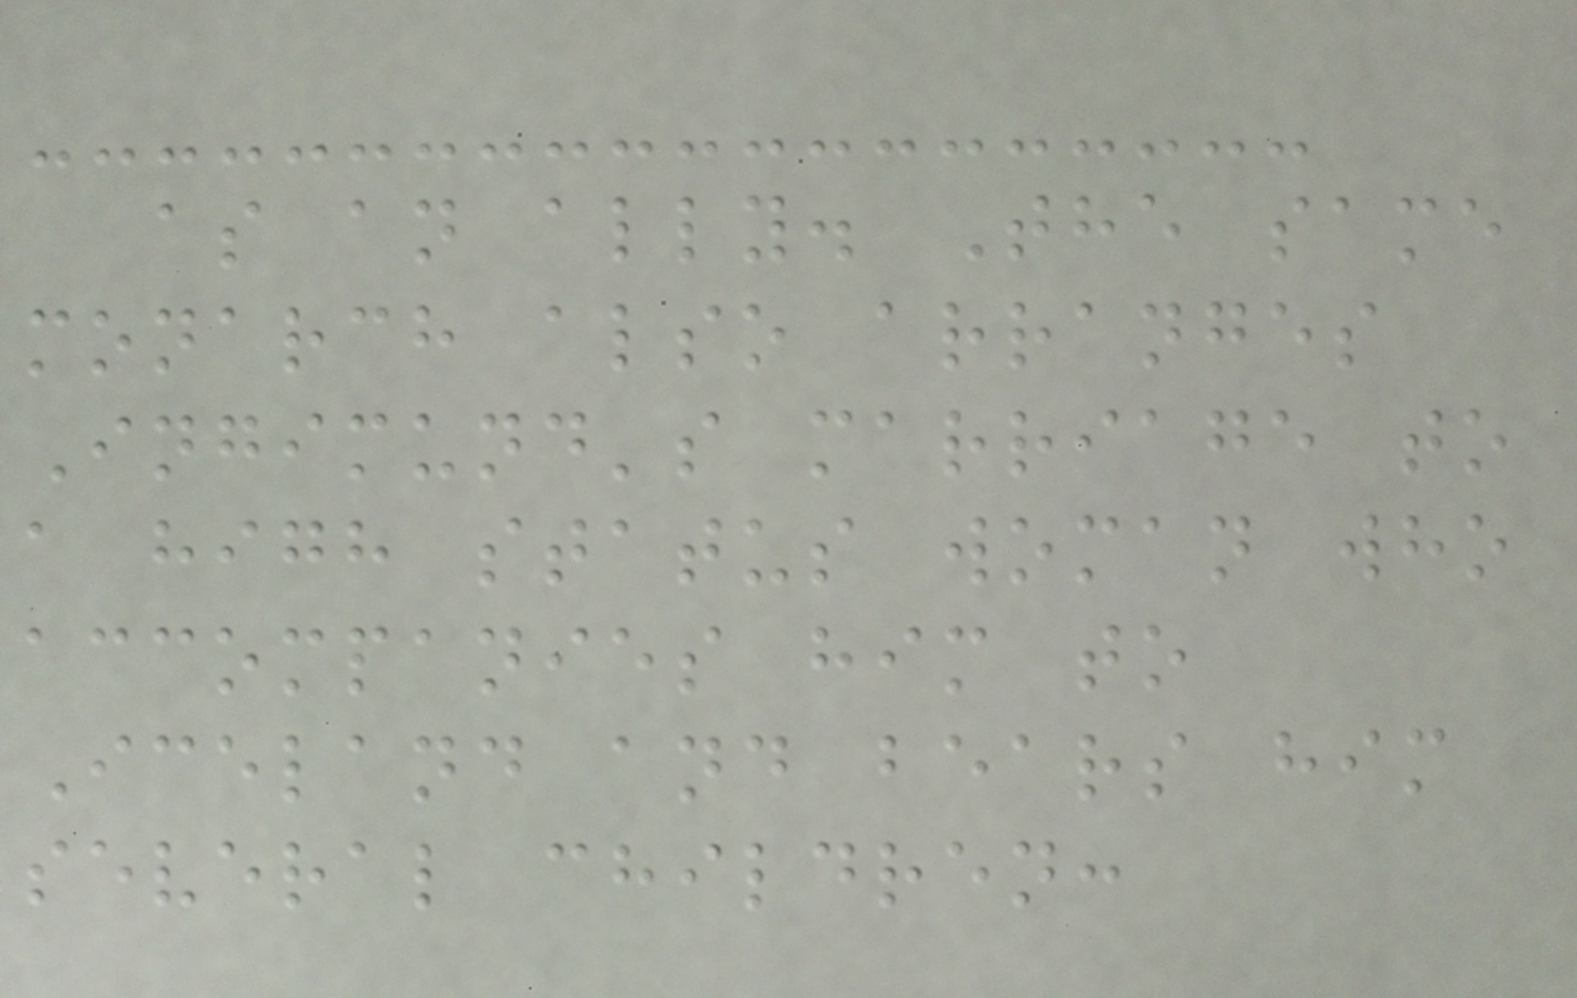as an ally. The same
monarch also arranges
Ingimund's marriage to
a high status woman who
accompanies him to
Iceland and bears him
several children:
